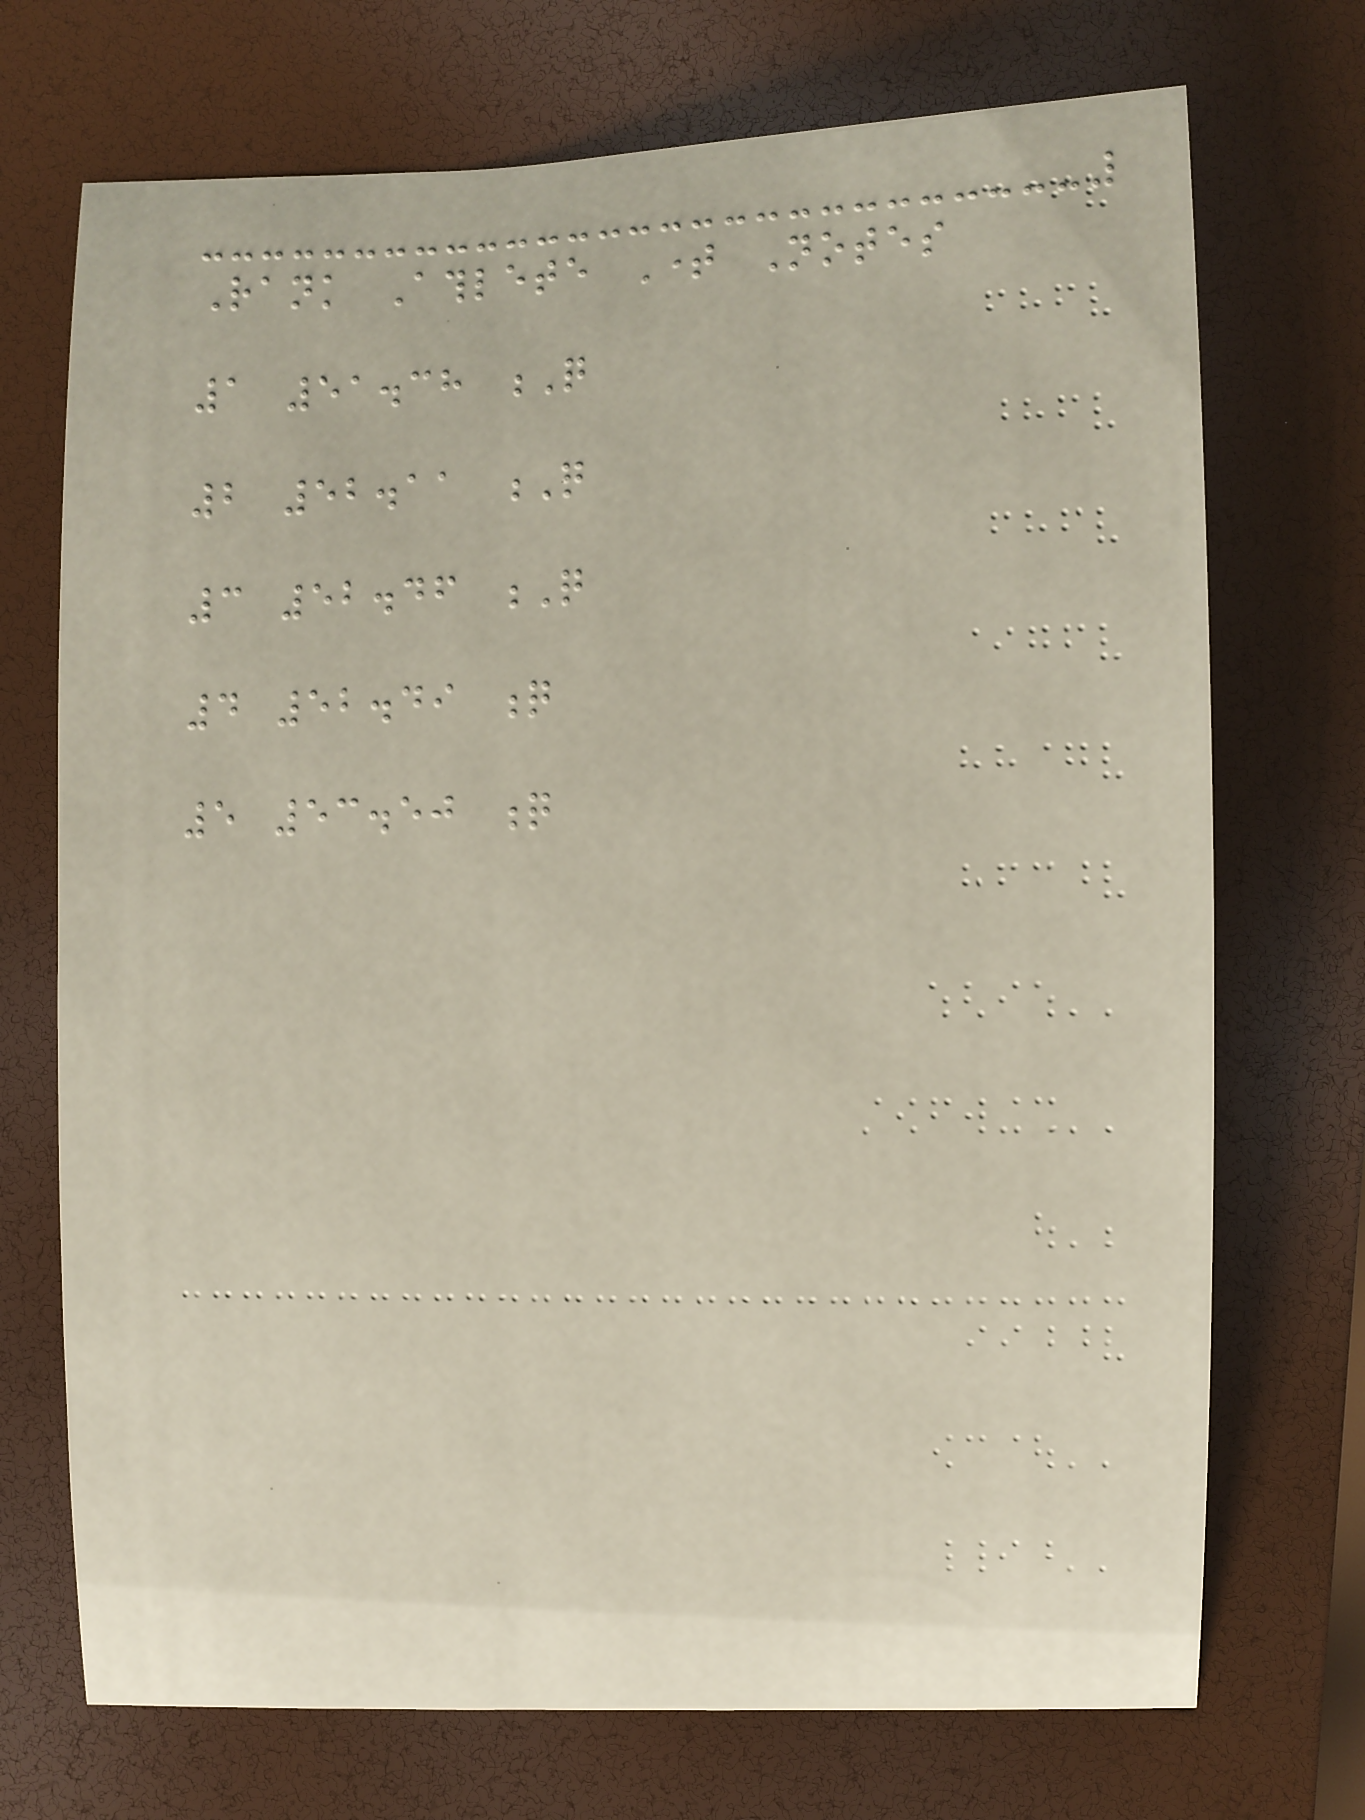Rank Athlete Time Notes
1 51.38 Q
2 52.11 Q
3 52.46 Q
4 52.49 q
5 53.50 q
